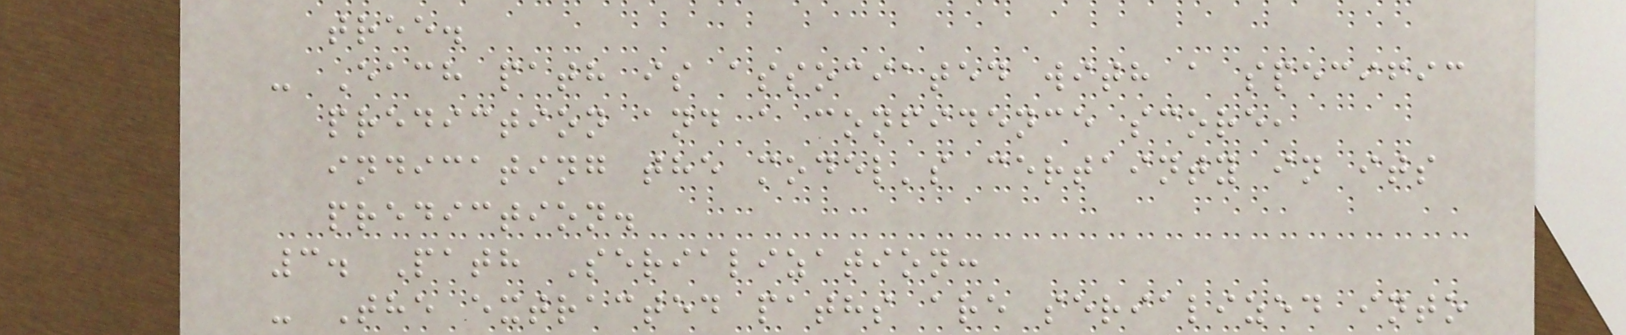tree.
- Each path is associated with a specific
prediction and a confidence score,
indicating the model's certainty in its
prediction.
3. Path Serialization:
- The extracted paths are serialized into
